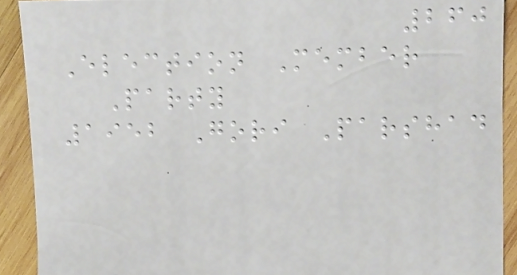260
Election Member
Party
1952 Gori Parshad
